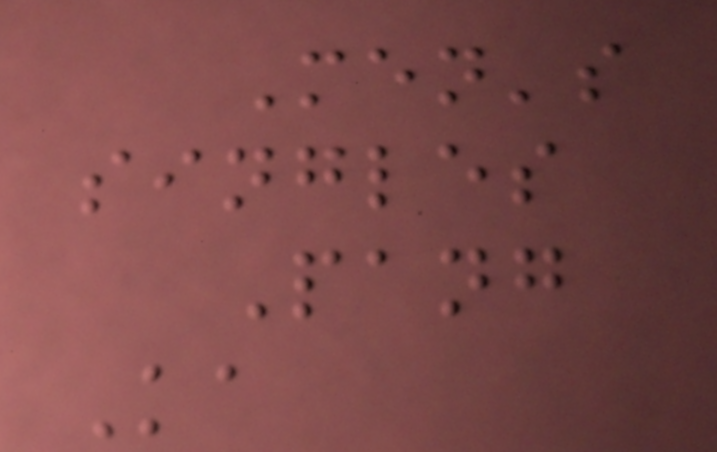Men's
singles
Pang
Ka
